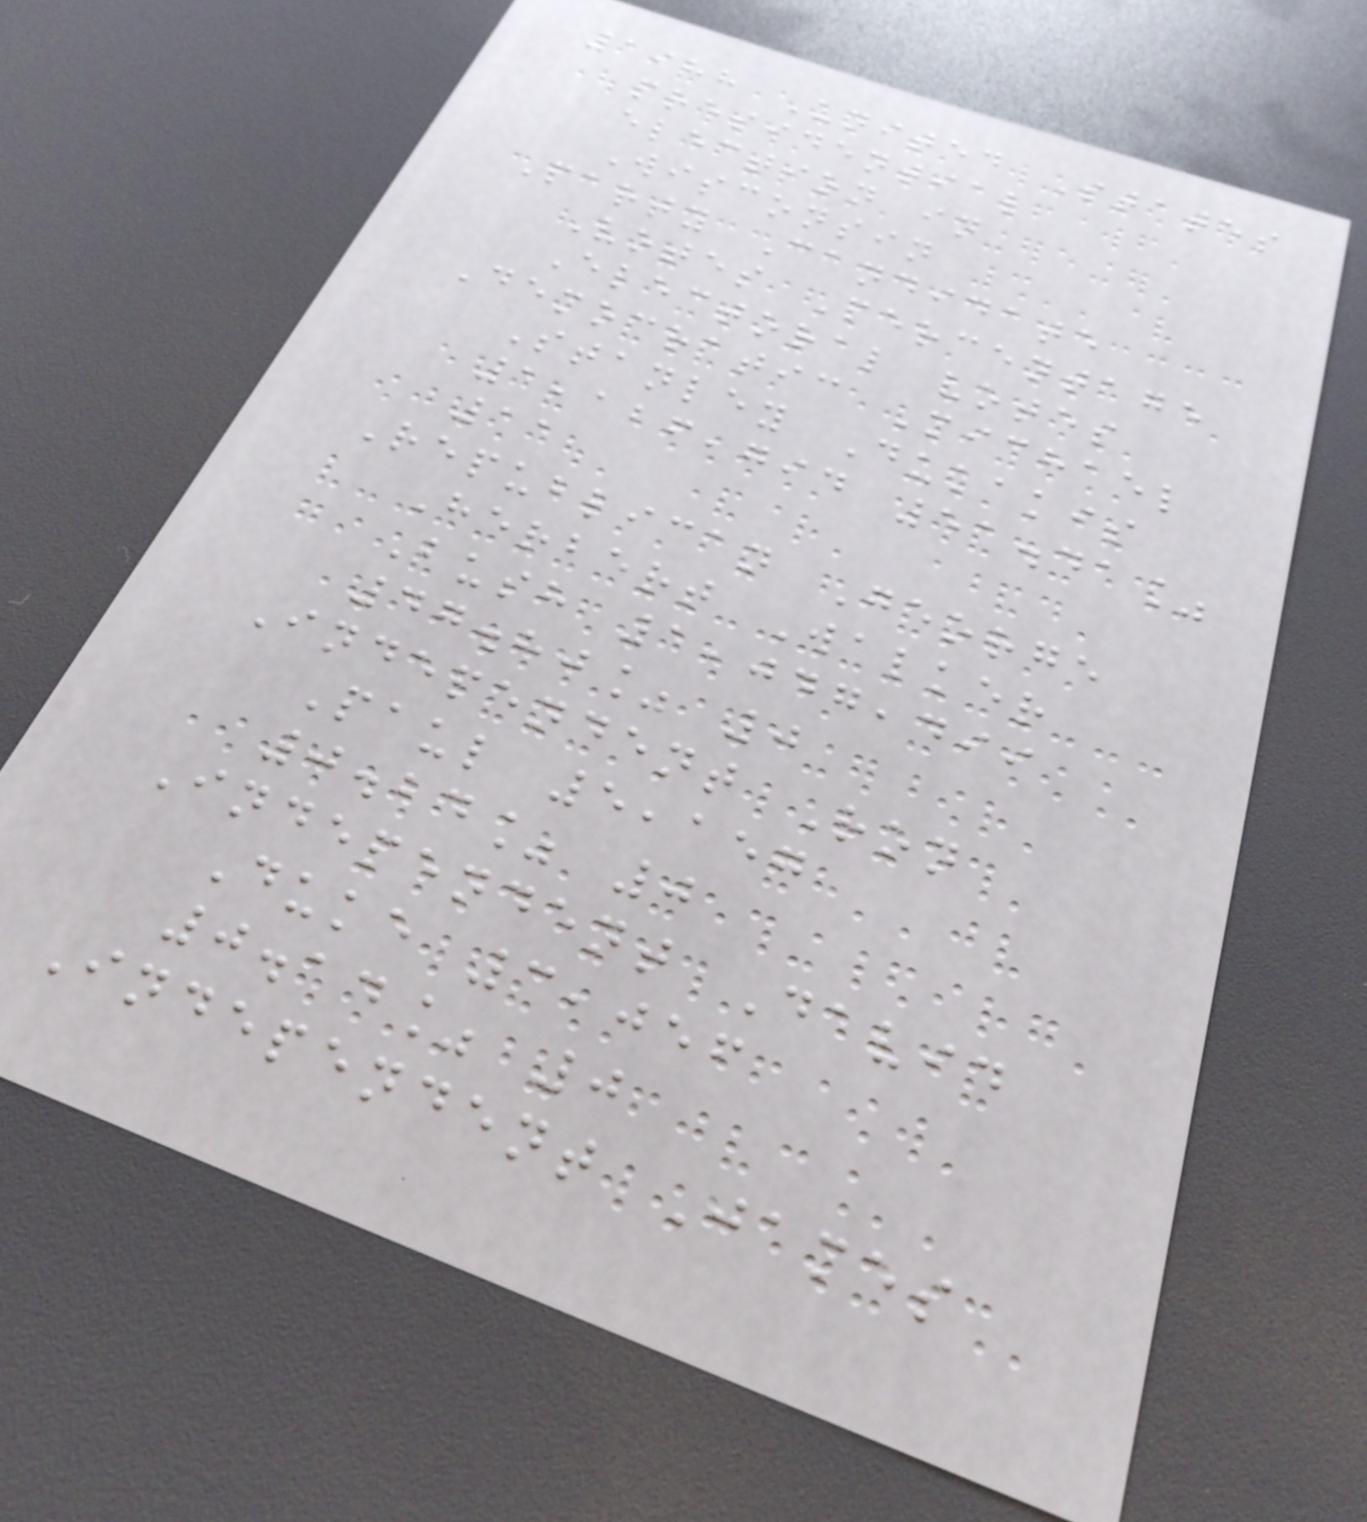1988 United States
presidential
election in
Wisconsin
Party Candidate
Votes Percentage
Electoral votes
Democratic Michael
Stanley Dukakis
1,126,794 51.41%
11
Republican George
Herbert Walker
Bush 1,047,499
47.80% 0
Independent Ron
Paul 5,157
0.24% 0
Independent David
Duke 3,056
0.14% 0
Independent James
